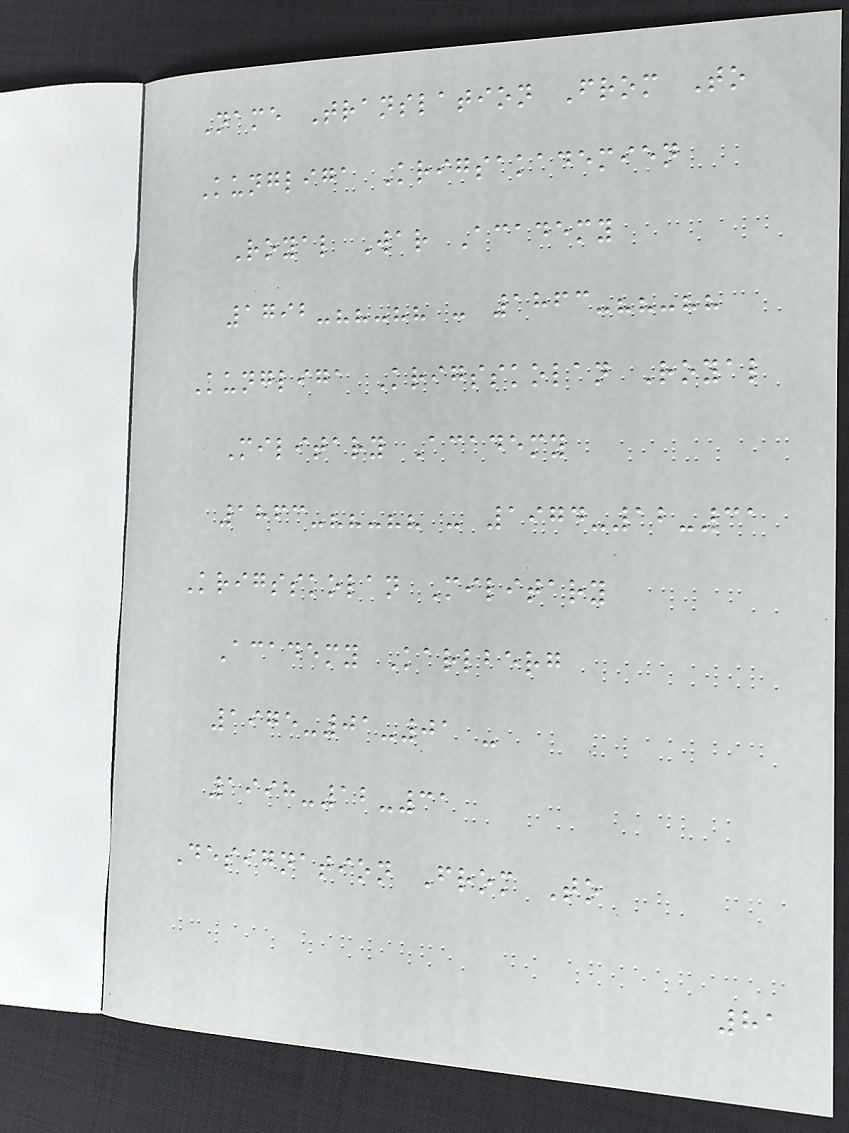Name Translation From To
Kungliga Krigsakademien
Royal War Academy
1792-??-?? - 1863-??-??
Kungliga Krigsskolan Royal
Military Academy
1863-??-?? - 1974-12-31
Krigsskolan Military
Academy Karlberg
1975-01-01 -
1998-12-31
Designation From To
81
